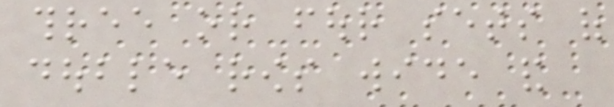three or four sets of
double rows wide and
